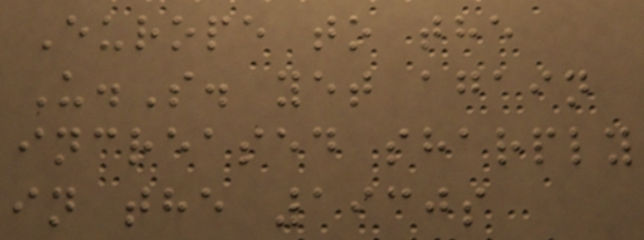Europe to the
U.S. yet again
increased sharply
in the 1930s
